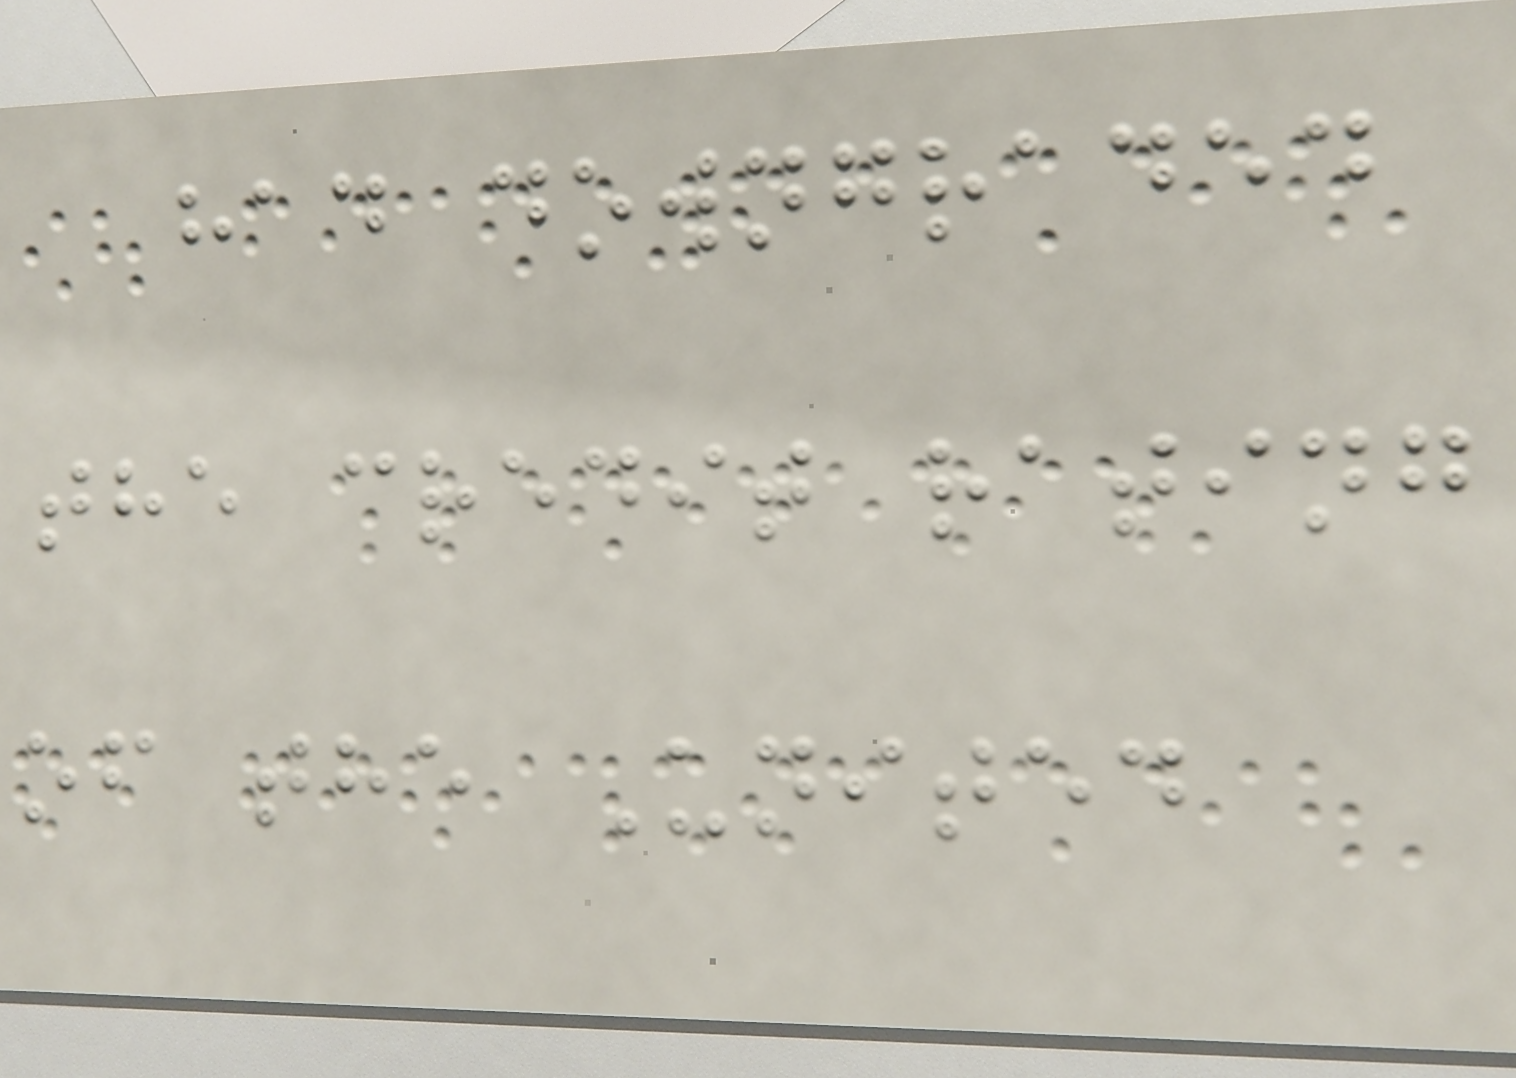had downgraded
the credit rating
of the United
